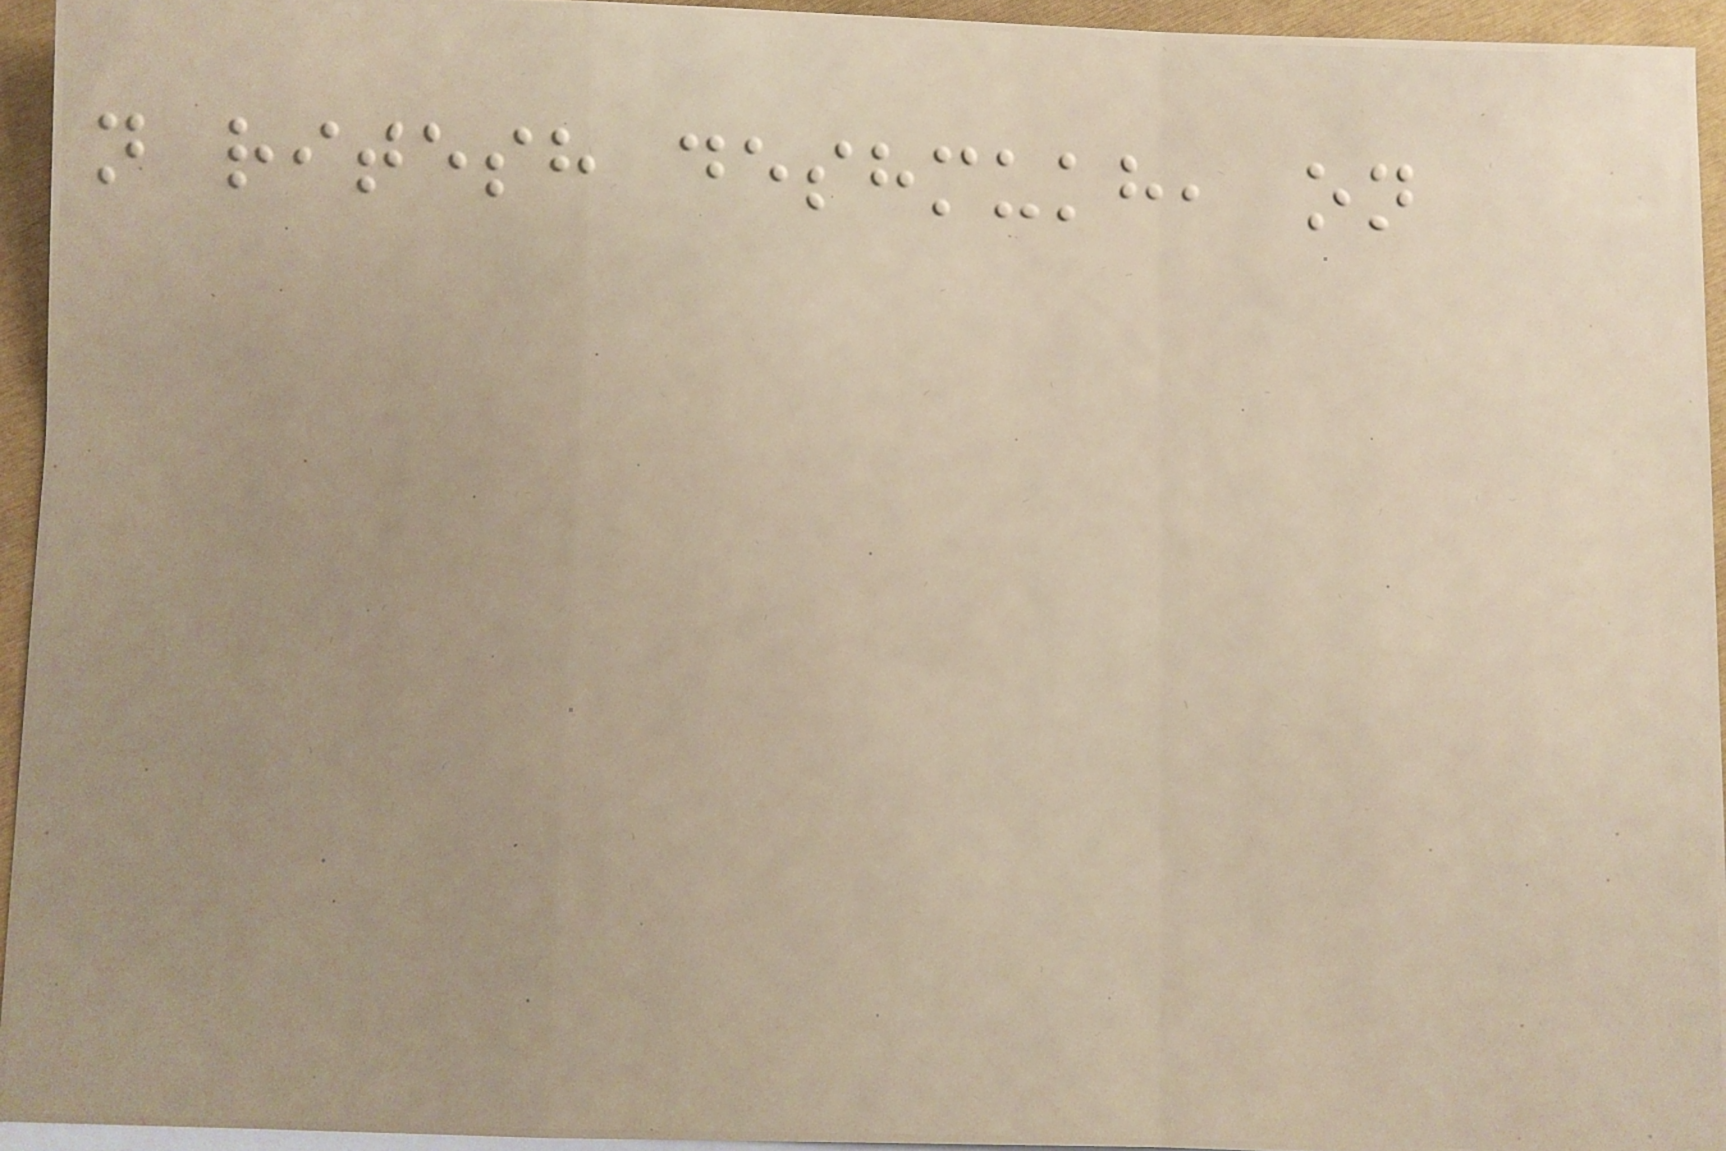n ritesh deshmukh, on
